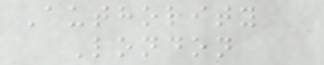Authority
London
